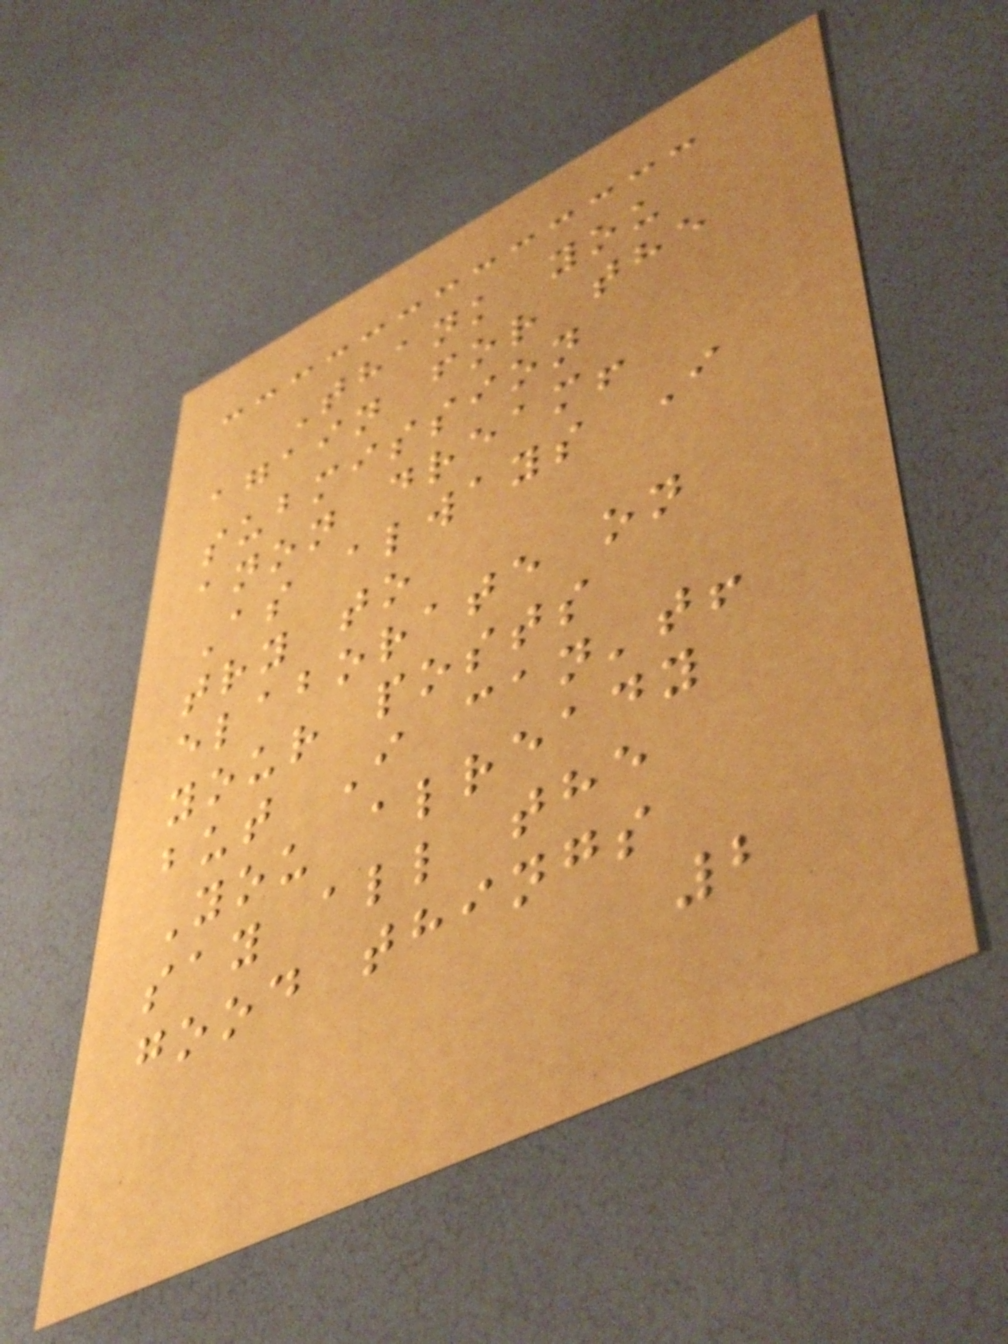Thank you
again for the
submission
anon dream!
As always I
try to
elaborate on
your posts
but I can't!
You already
say all the
good things
2
